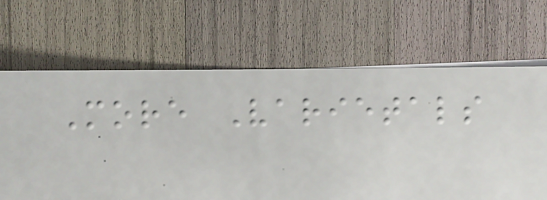More Varietals
